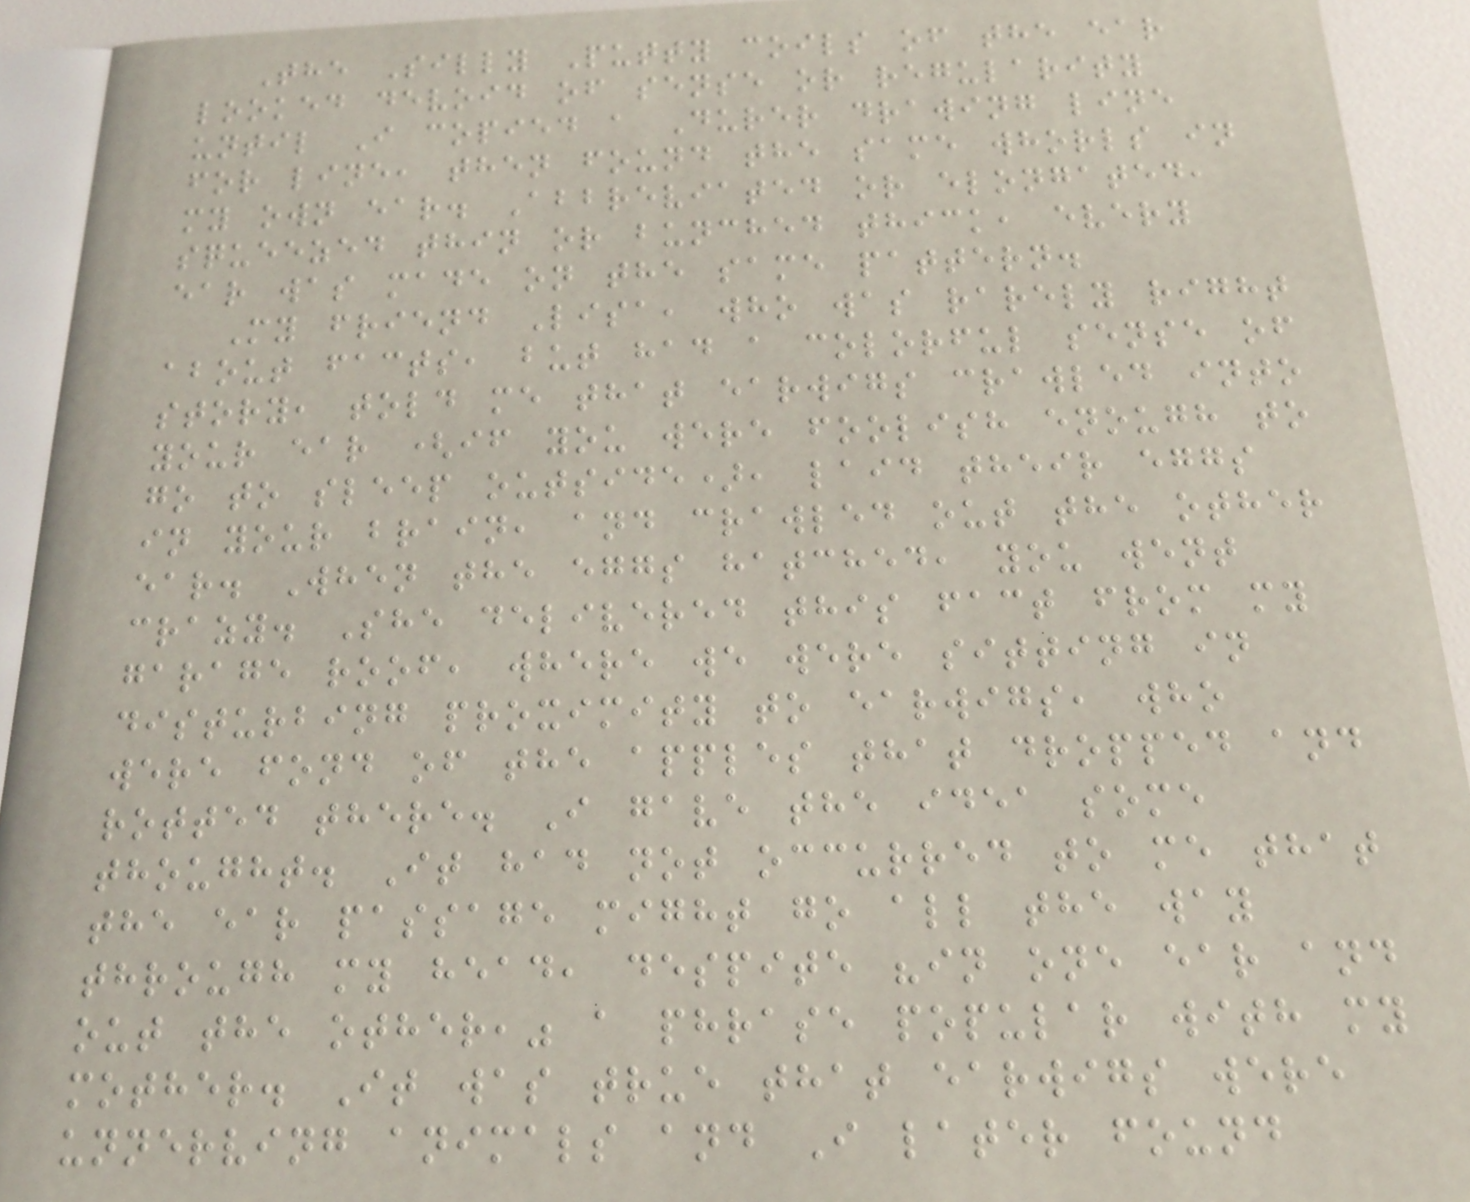The Silly Putty coils of the ear
looked devoid of sense or regularity
until I copied a Durer drawing line
for line, then found the same whorls in
my own ear. Abbreviated or elongated,
squeezed thin or bunched thick, every
ear was made on the same pattern.
My friend Lisa, who was rarely right
about facts, but had a colorful sense of
story, told me that earwigs crawled into
your ear (if you were foolish enough to
go to sleep outside), laid their eggs
in your brain, and crawled out the other
ear. When the eggs hatched, you went
crazy. She delivered this fact from my
garage roof, where we were sitting in
disturbing proximity to earwigs, who
were fond of the apples that dropped and
rotted there. I gave the idea some
thought. It had not occurred to me that
the ear passage might go all the way
through my head, despite "in one ear and
out the other," a phrase popular with my
mother. It was true that earwigs were
unnerving animals and I later found
